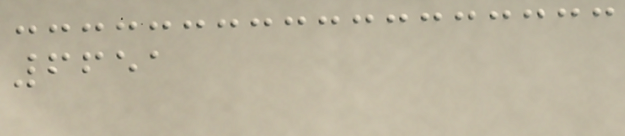6651
